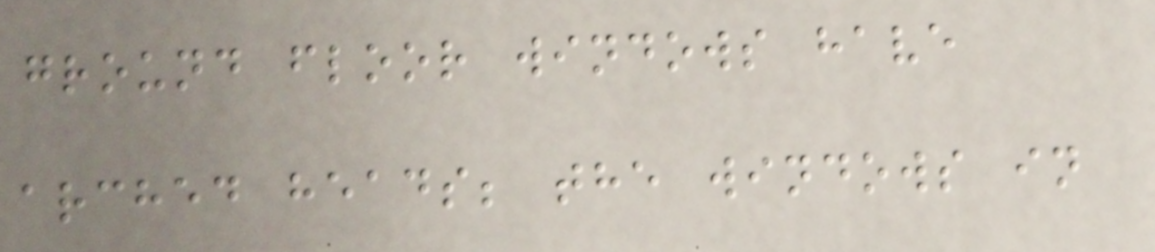ground floor windows have
arched heads; the windows in
